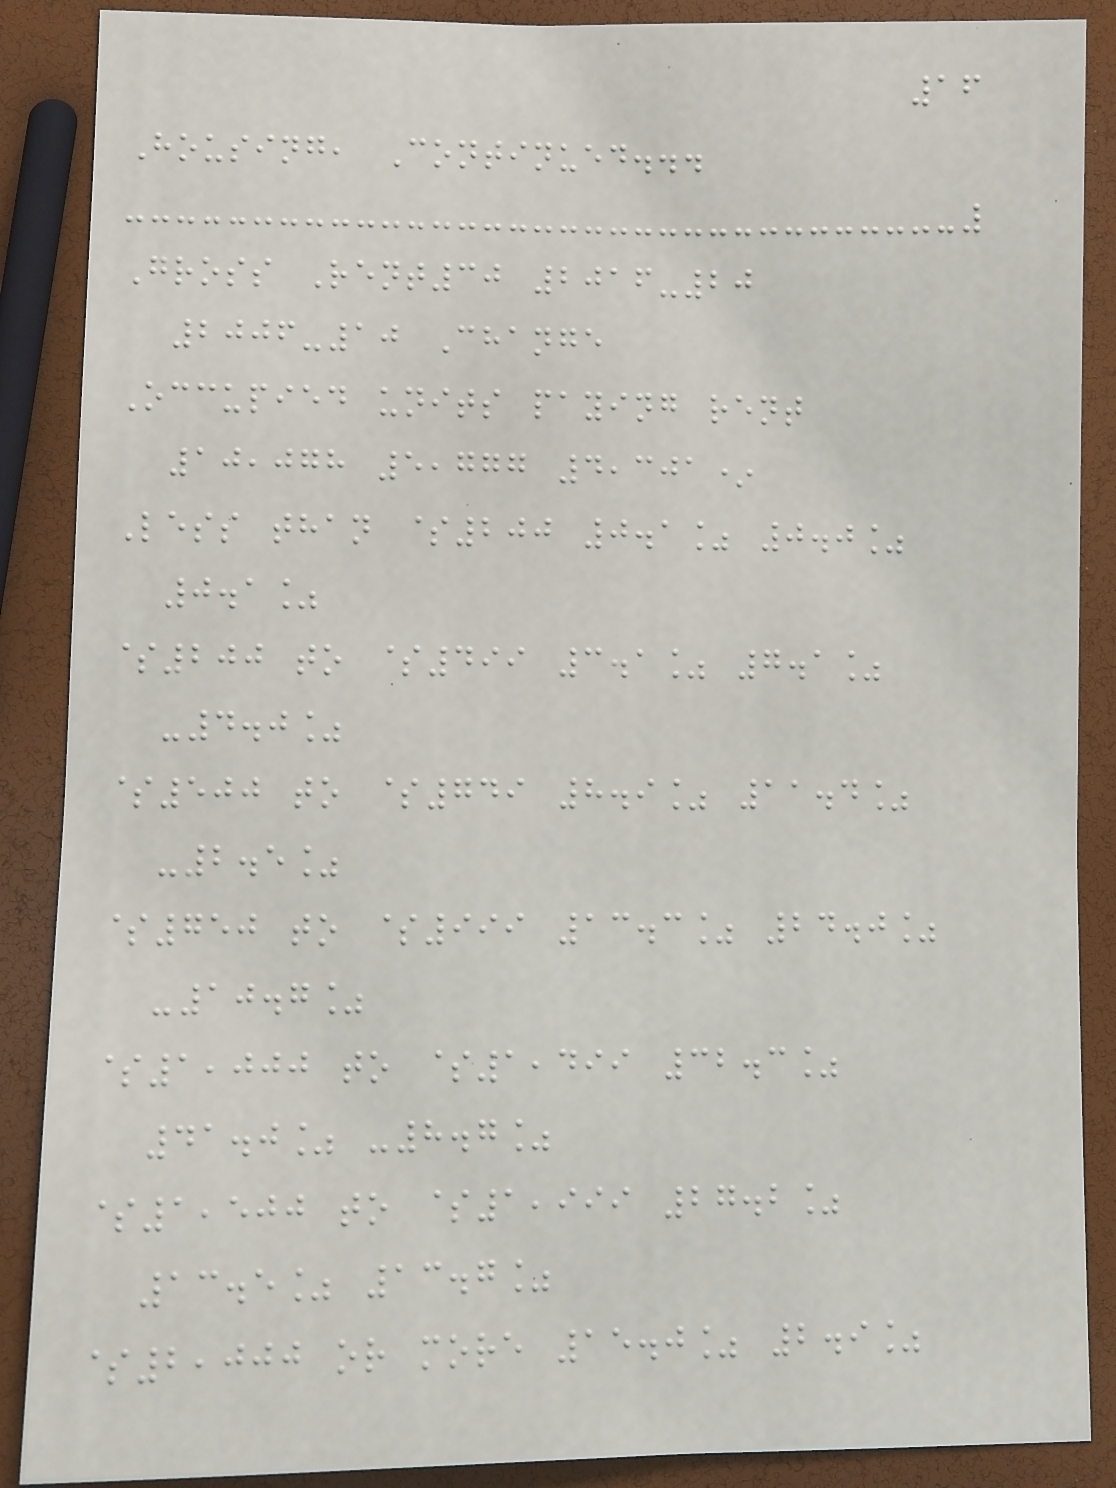16
Housing, Continued...
Gross Rent30 2016-20
2006-10 Change
Occupied units paying rent
10,078 5,777 4,301*
Less than $200 0.1% 0.0%
0.1%
$200 to $499 3.1% 7.1%
-4.0%
$500 to $749 8.9% 11.4%
-2.5%
$750 to $999 13.3% 24.0%
-10.7%
$1,000 to $1,499 32.3%
41.0% -8.7%
$1,500 to $1,999 27.2%
13.5% 13.7%
$2,000 or more 15.0% 2.9%
